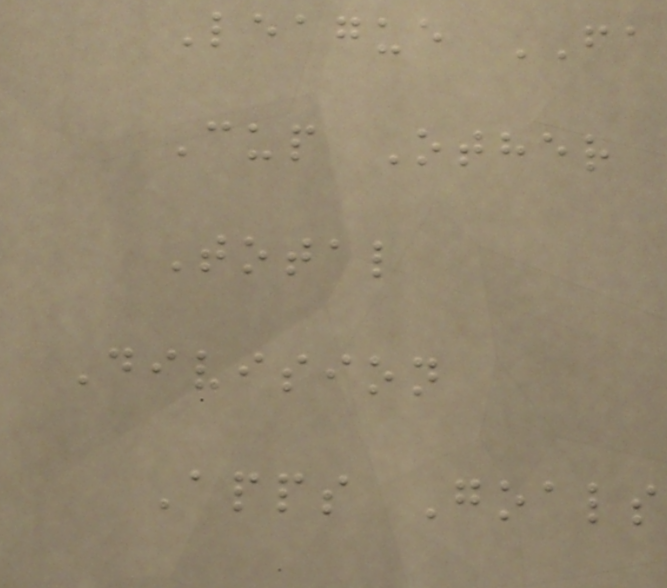League FA
Cup Other
Total
Division
Apps Goals
